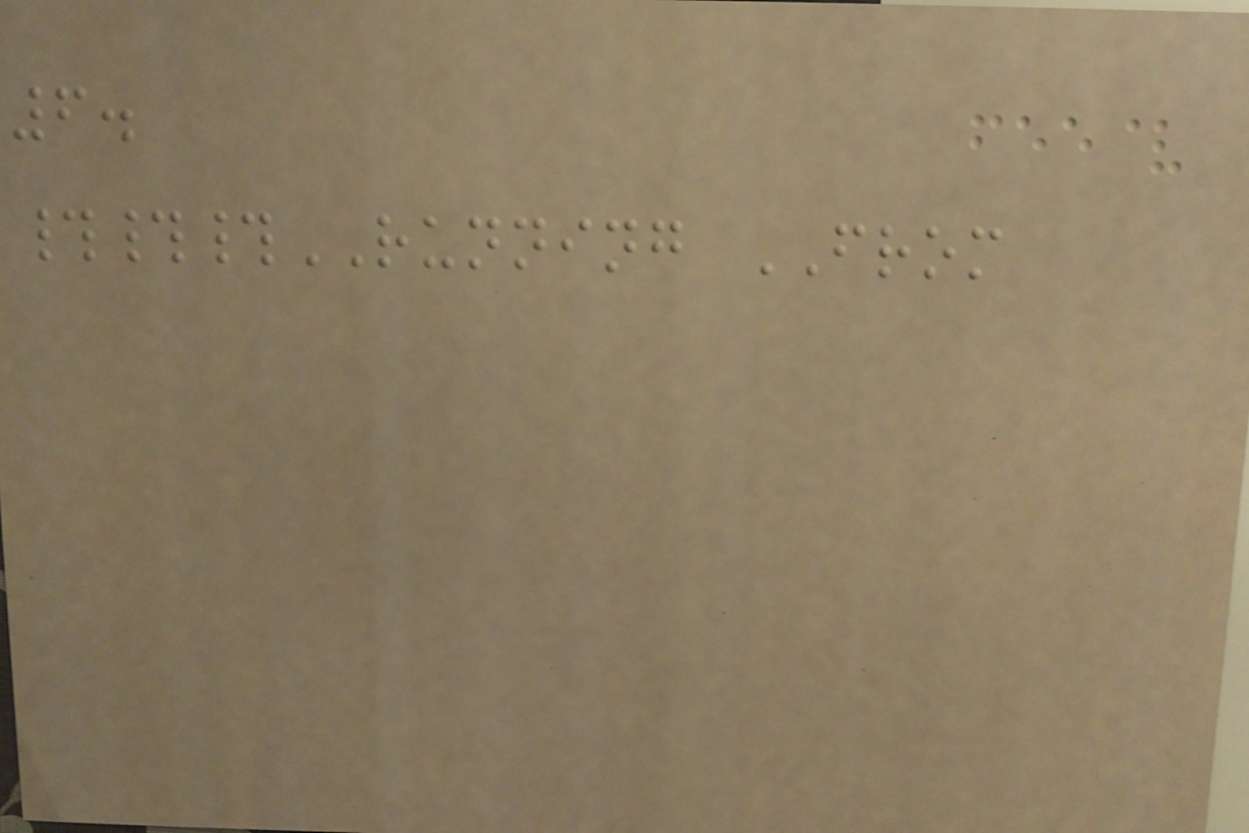6.
###RUNNING FROM
